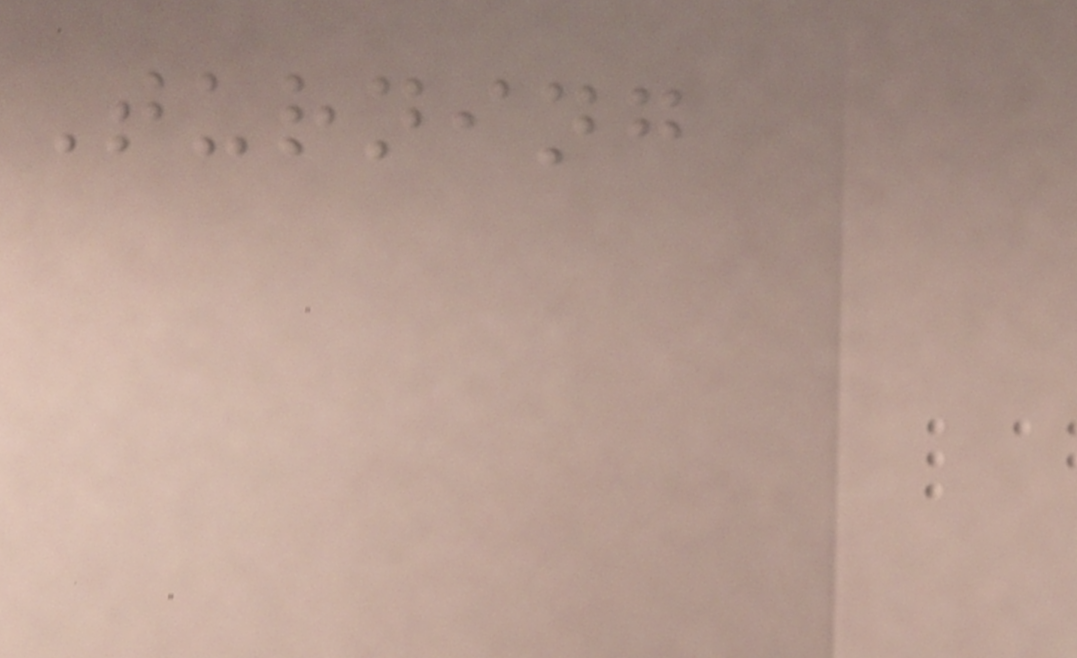Turning
